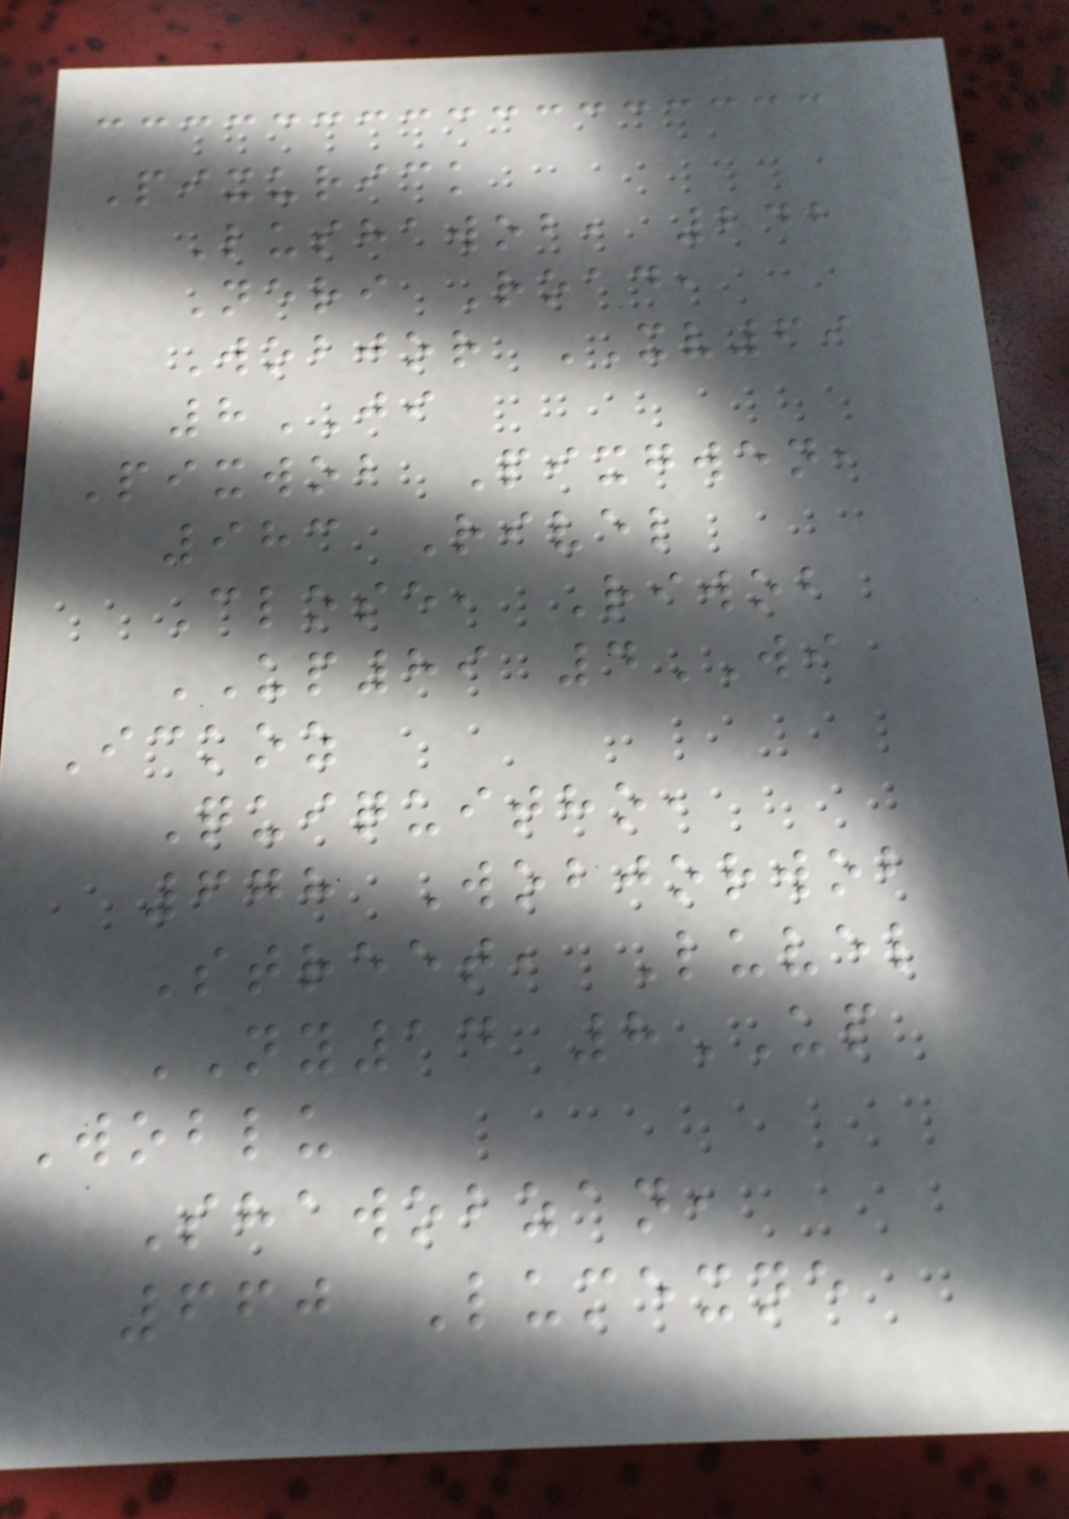Pixurick
Lushawob, 242
Neri Road,
Wobjor XV69
8JI
Pixwob Pixgwen,
983 Rivel
Close, Riwob
UP89 4WI
Ickoz
Quiquitho,
678 Wobjorwob
Street, Luvel
NY14 8UP
Woblu
Shawobzan,
660 Lumexne
